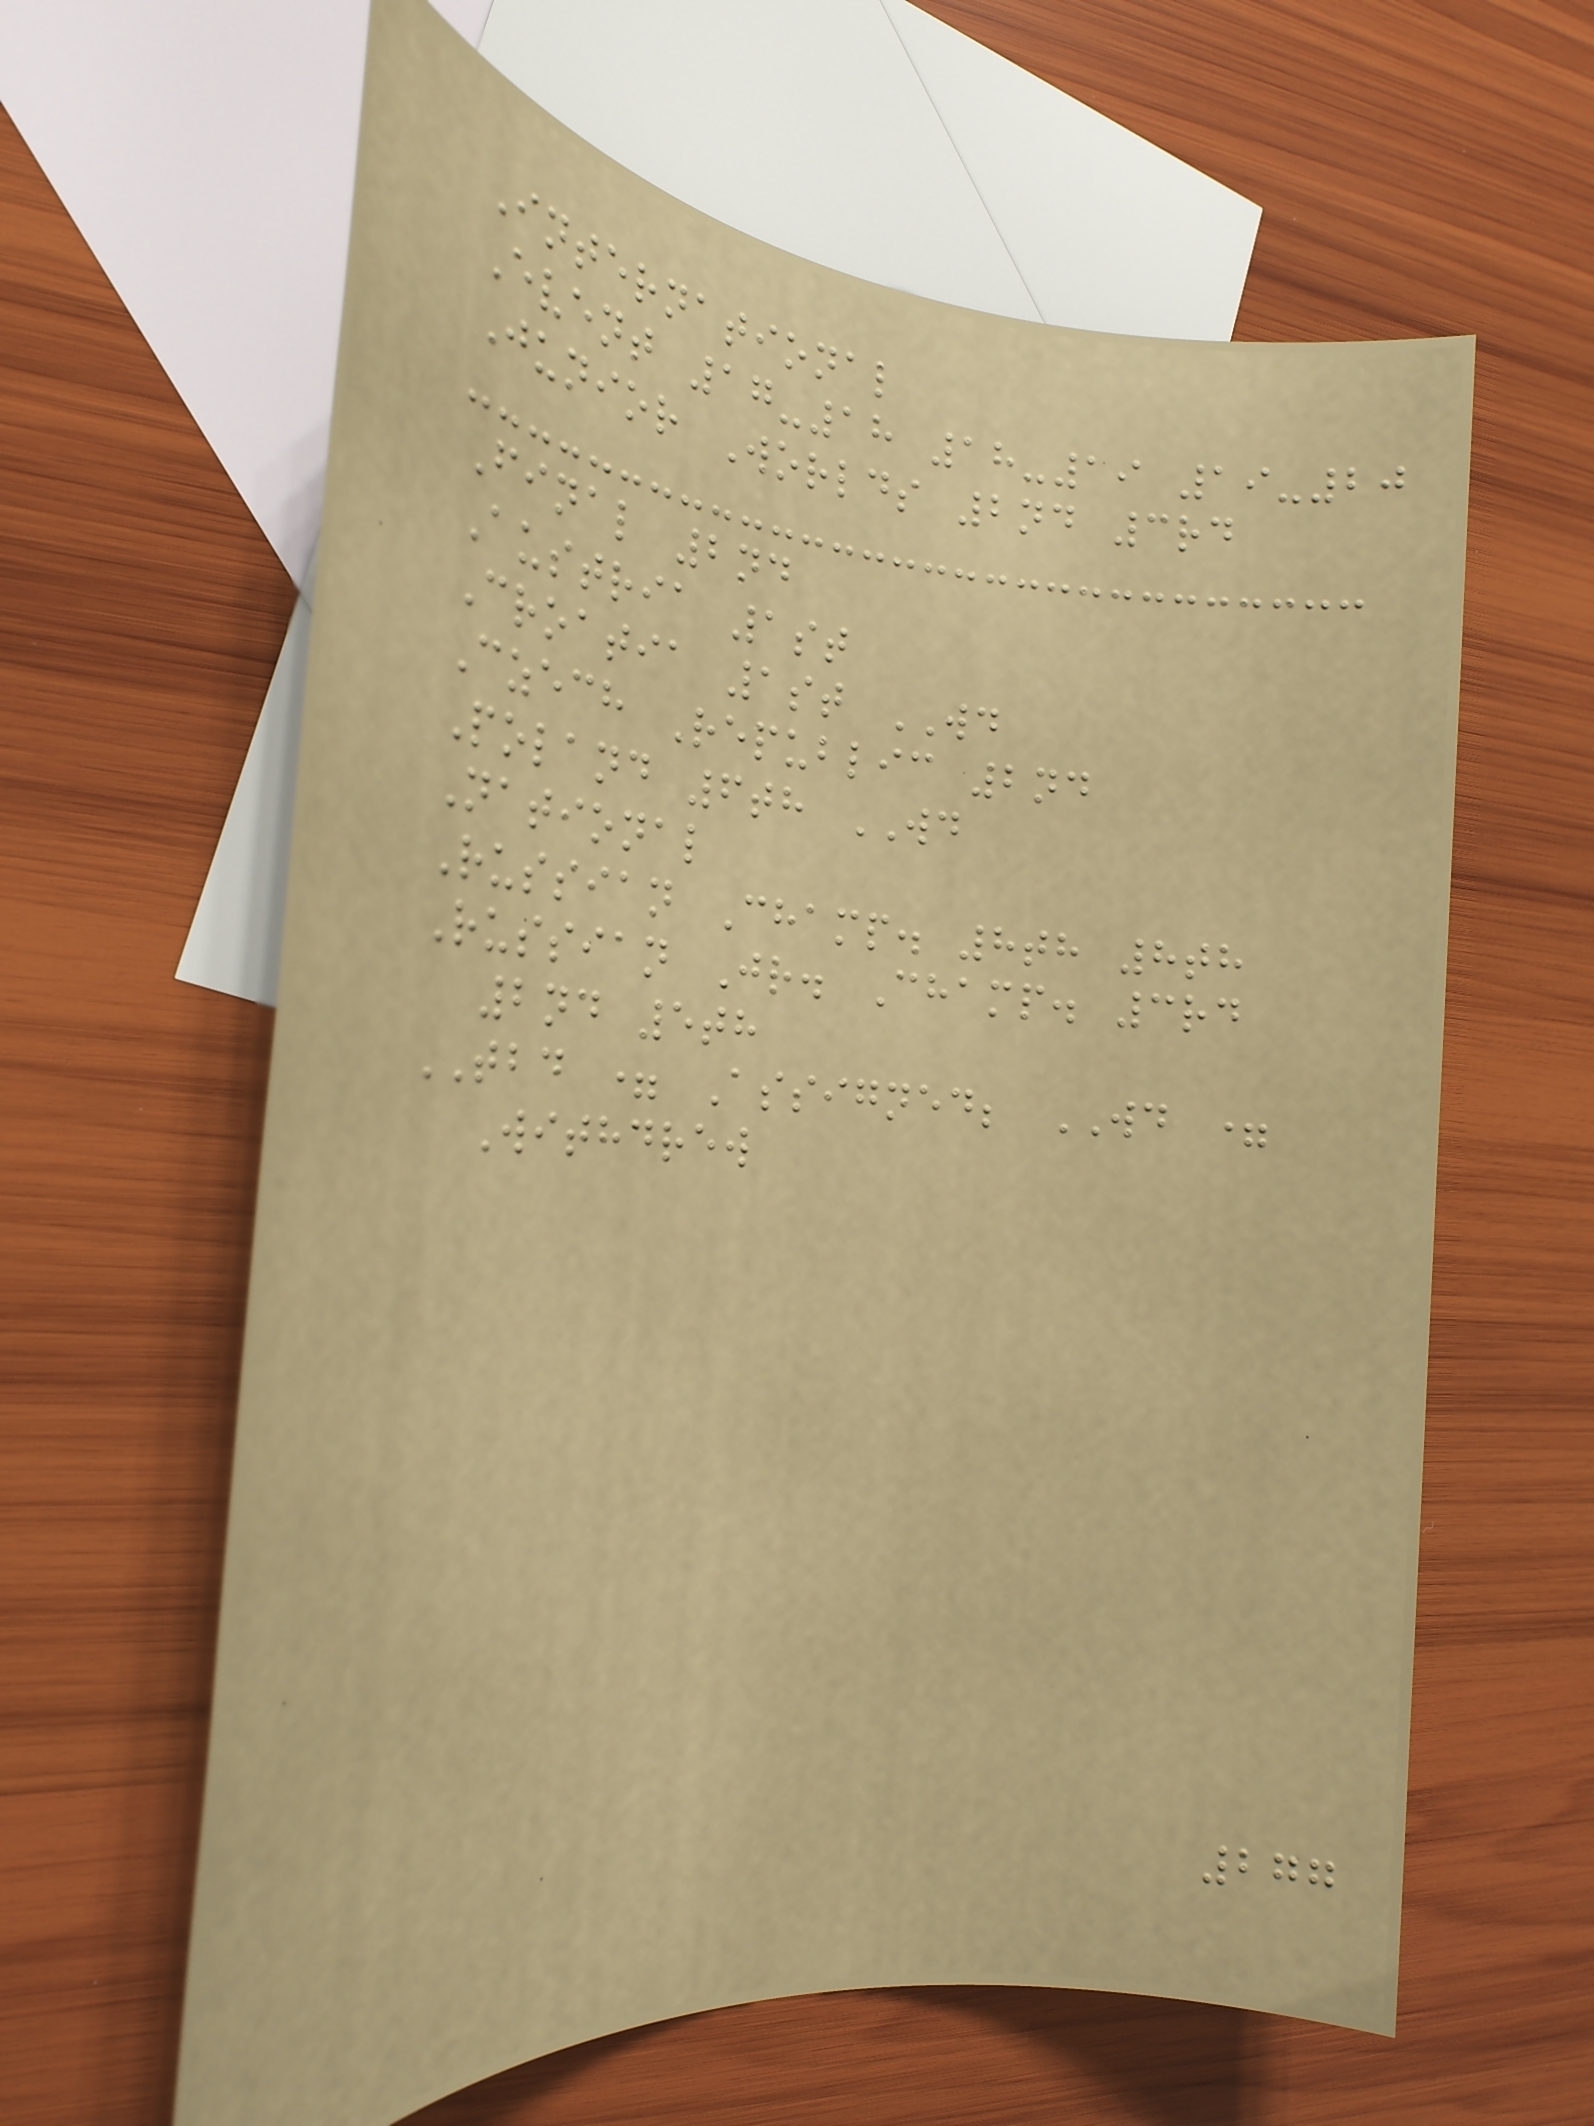International
Event 17-18 18-19 19-20
Junior Worlds 2nd 3rd
Final 2nd
Austria 1st
Croatia 1st WD
Czech Republic 2nd
Poland 6th WD
National
Russian Champ. 8th 8th
Russian Jr. Champ. 3rd
2nd 5th
TBD = Assigned; WD =
Withdrew
277
